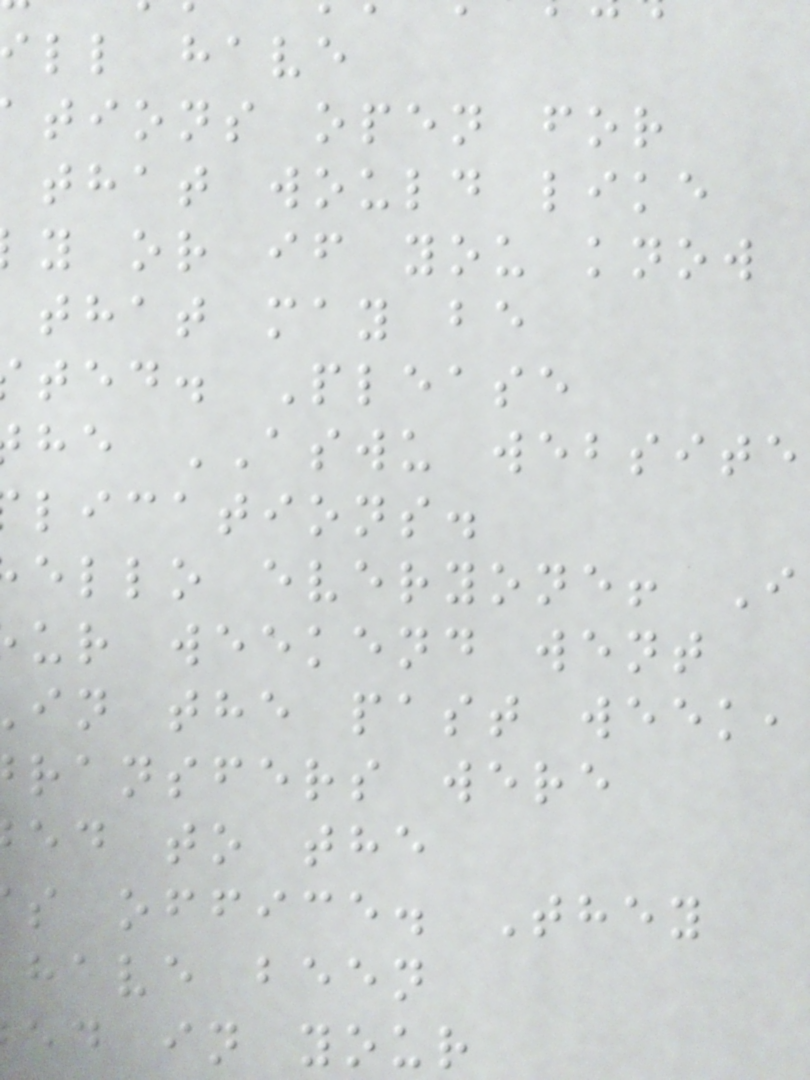ll have
tions open for
that would like
y or if you know
that may be
ted. Please
he ASWU website
lications.
ello everyone! I
ur weekend went
in the past week,
ransfers were
ed to the
s office. They
have been
ed in your
